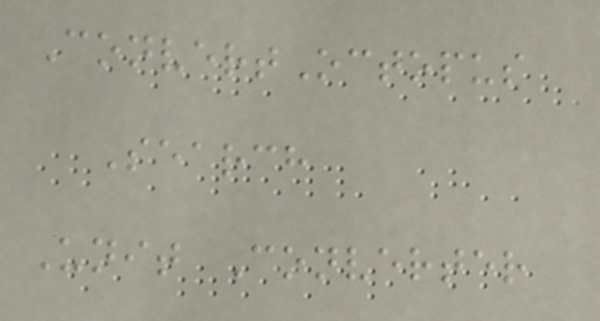ConvertOctopus
Search
Unit Converter
